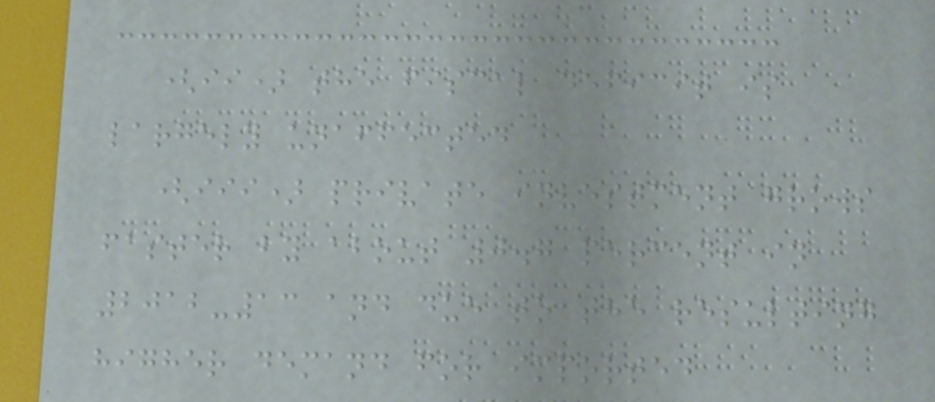(ii) the fiscal deficit is
largely unaffected
(iii) private investment grows
faster by about 0.7 percent in
2012-13 and due to the resulting
higher demand for imported
